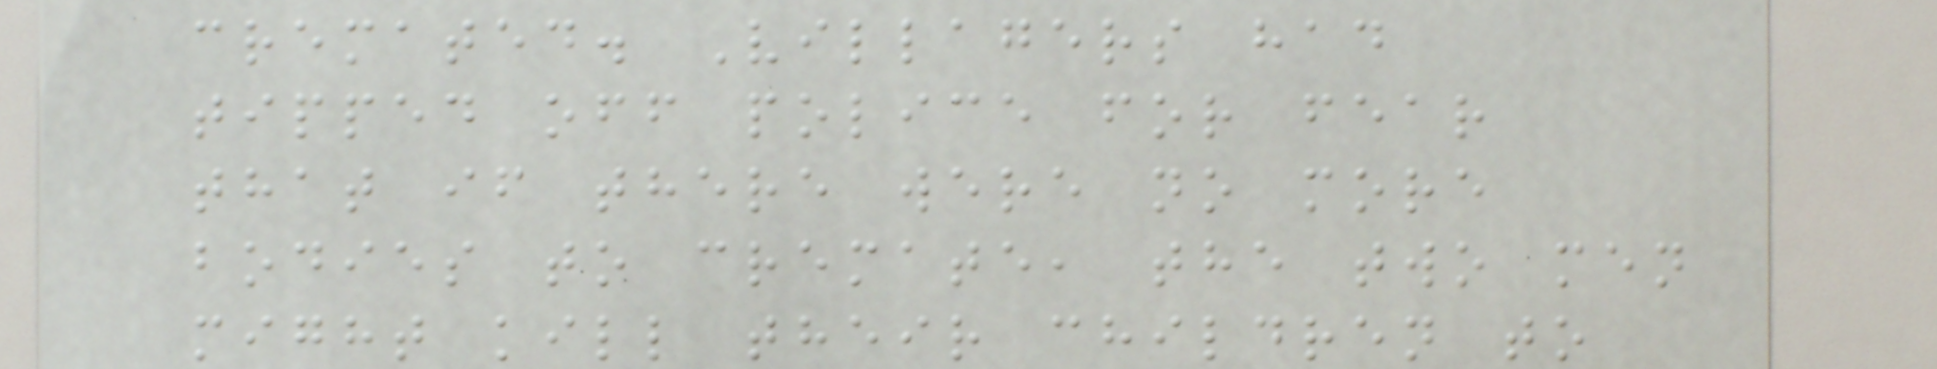cremated. Villagers had
tipped off police for fear
that if there were no more
bodies to cremate, the two men
might kill their children to
